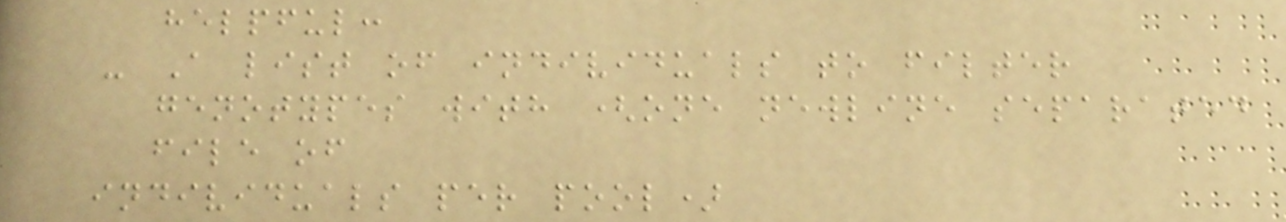helpful:
- A list of individuals to filter
genotypes with (one newline separated
file of
individuals per pool)
